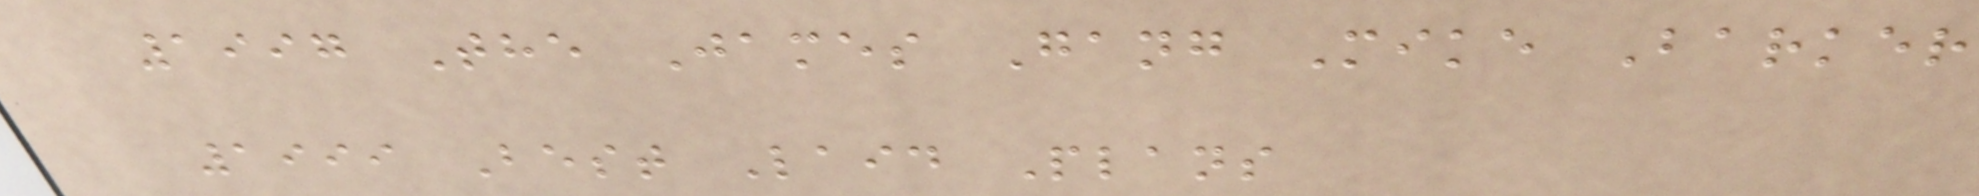1997 The James Gang Mike Barker
1999 Best Laid Plans
